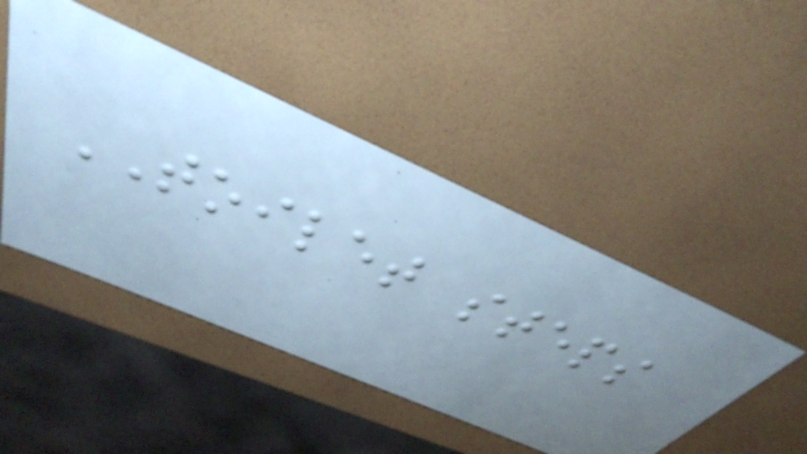TOILET steps
